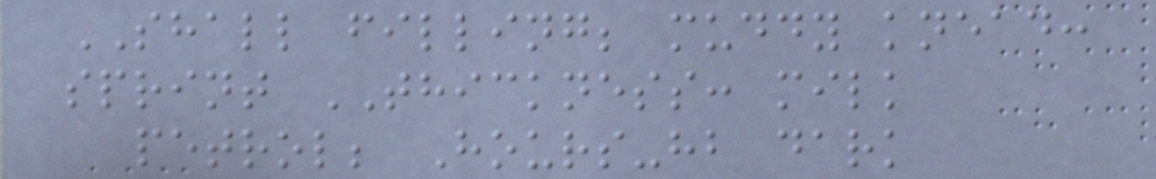SHALL filling; muddy knead:
sprint THICKNESS: milk
petrol; Hours-hb dark
